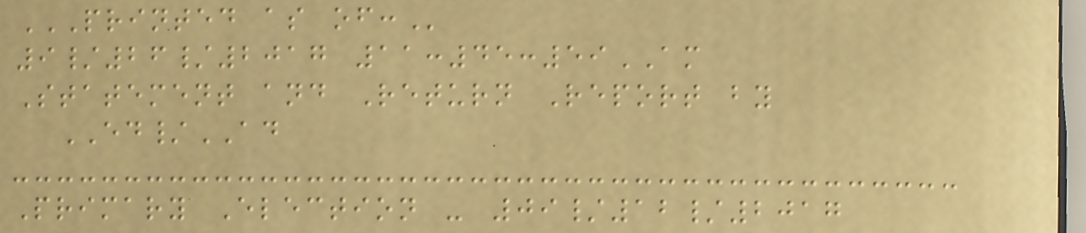PRINTED AS OF:
9/26/2017 11:45:59AM
Statement and Return Report by
ED/AD
Primary Election - 09/12/2017
